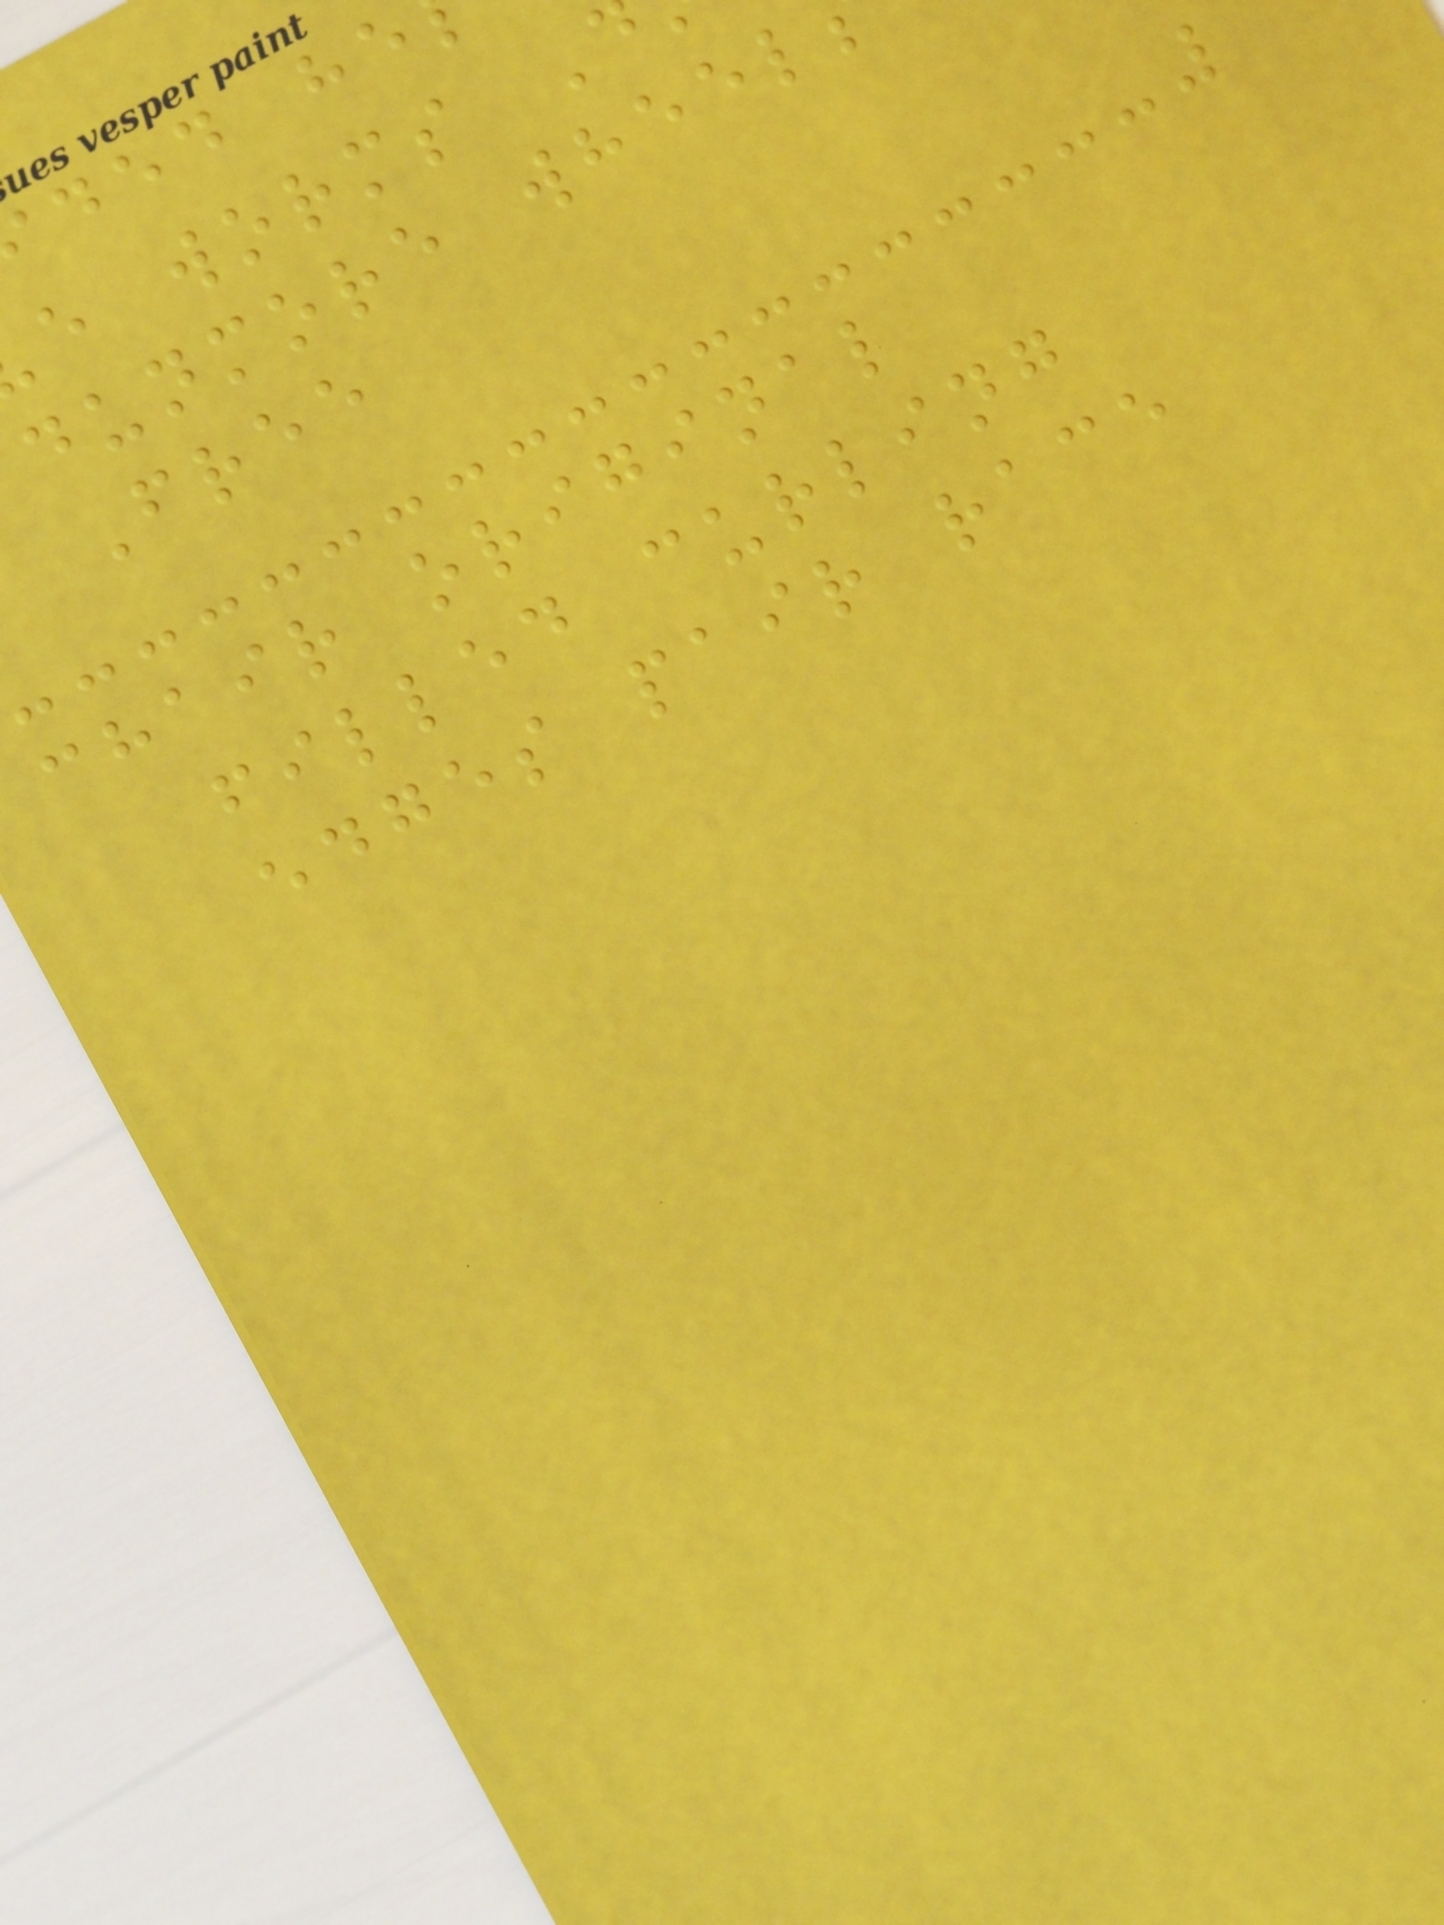ded he
e worms
dunmore wheel
Free
chair original
filled curling
edges pair race
